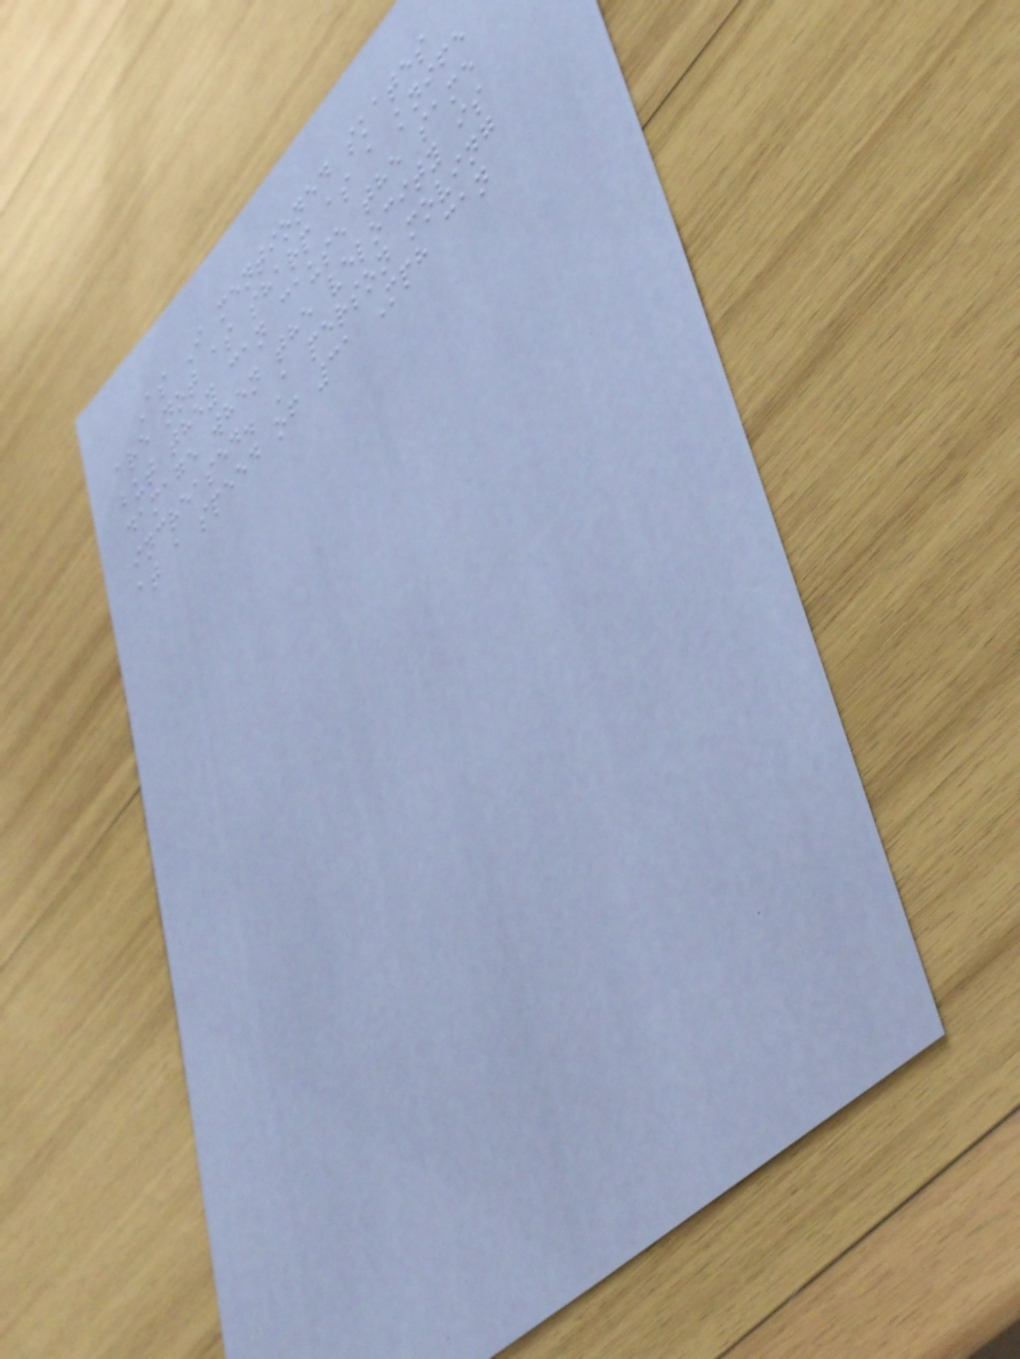As I mentioned skates
are not as sharp as a knife
but they can cause the same
damage when the velocity is
increased. A person moving
at a speed of 31 Mph can
